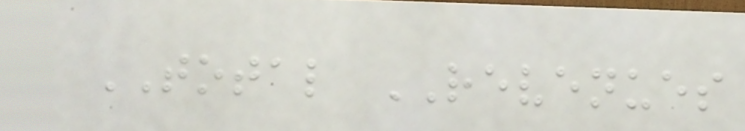TOTAL REVENUES
